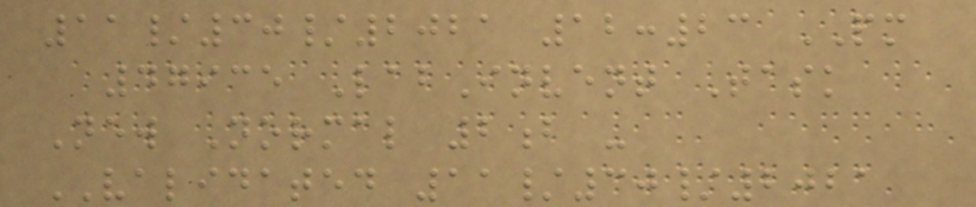11/30/2021 12:23 PM
47935 LabInvent Task
New Normal 2b -
VALIDATED 11/30/2021
